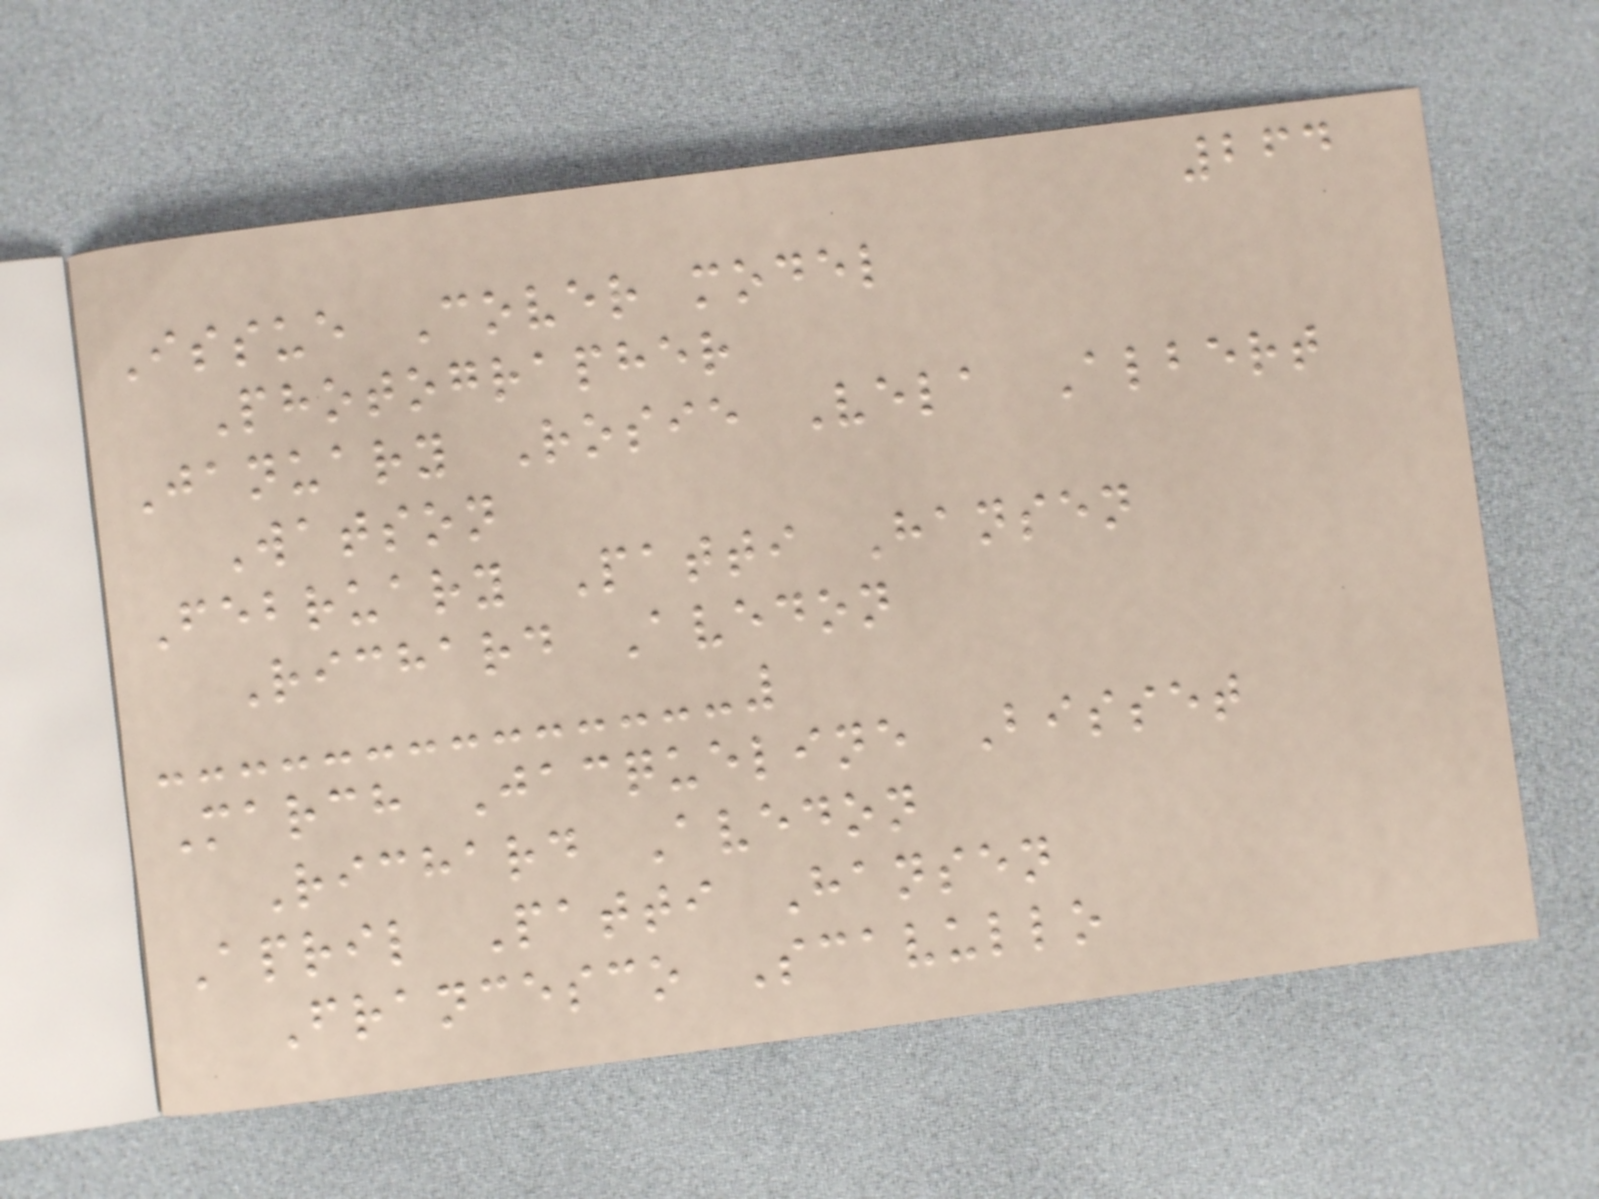264
Issue Cover model
Photographer
January Rosie Vela Albert
Watson
February Patti Hansen
Richard Avedon
March Jacqueline Bisset
Richard Avedon
April Patti Hansen
Francesco Scavullo
